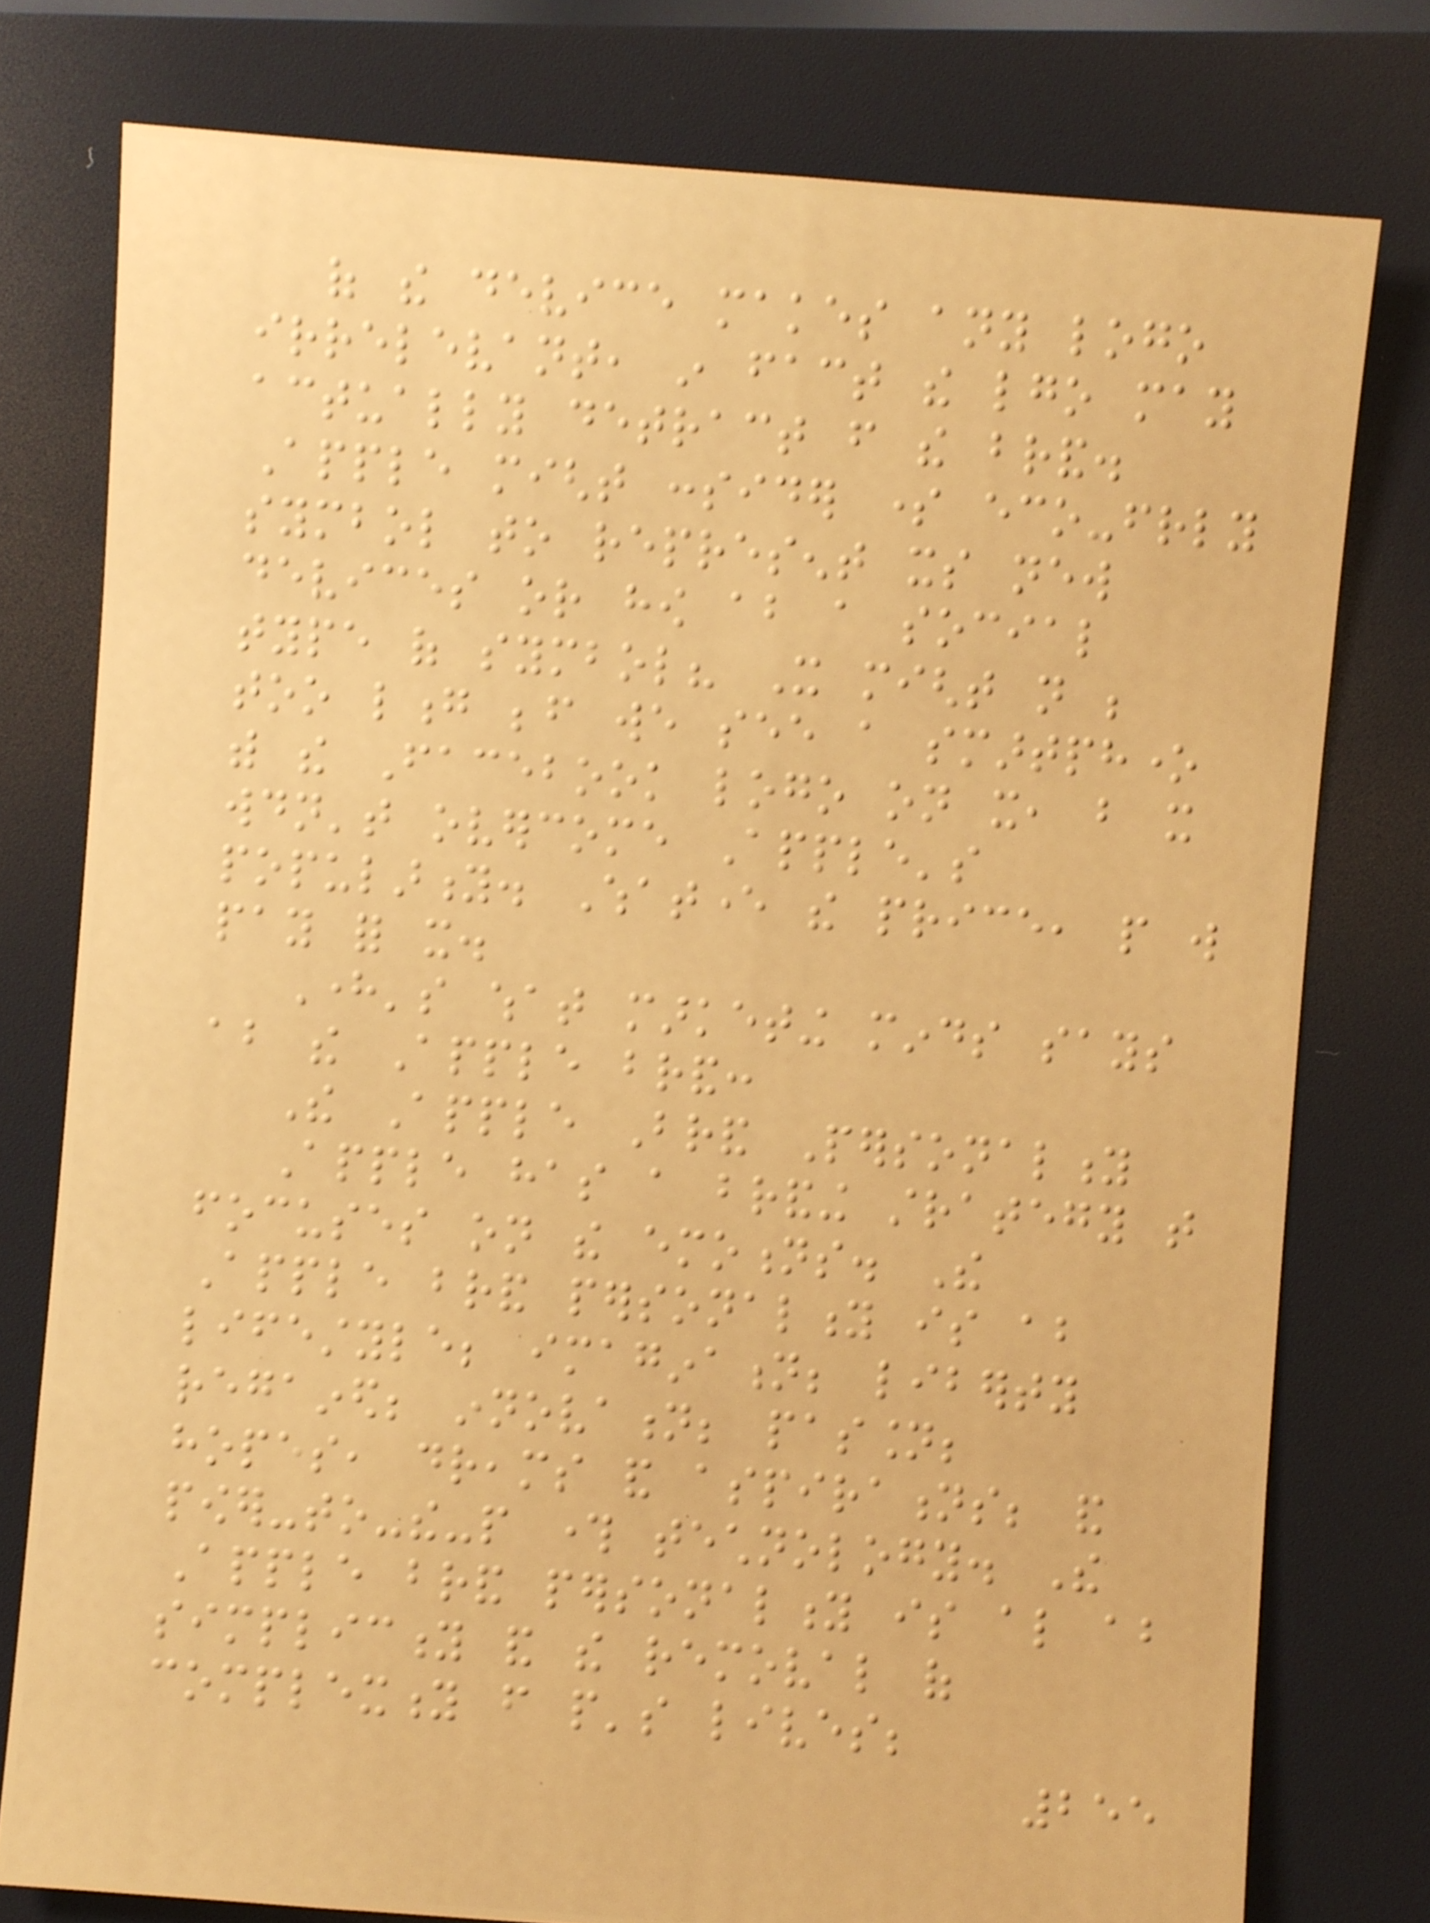of the device makes any logo
irrelevant, in fact the lgo may
actually detract from the brand.
Apple might consider some eco-friendly
symbol to represent its new
devices or how about a social
type of symbol? It might not be
too long before we see a smartphone
with the Facebook logo on it, but it
wouldn't overcome Apple's
popularity. Whatever the price, people will
pay for it.
Here's what marketing minds says
about the Apple brand:
The Apple Brand Personality
Apple has a branding strategy that
focuses on the emotions. The
Apple brand personality is about
lifestyle; imagination; liberty
regained; innovation; passion;
hopes, dreams and aspirations; and
power-to-the-people through technology. The
Apple brand personality is also about
simplicity and the removal of
complexity from people's lives;
255
